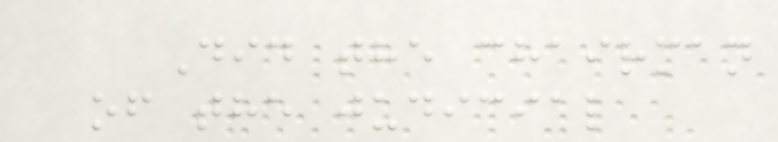Did the chairman
of the judicial
